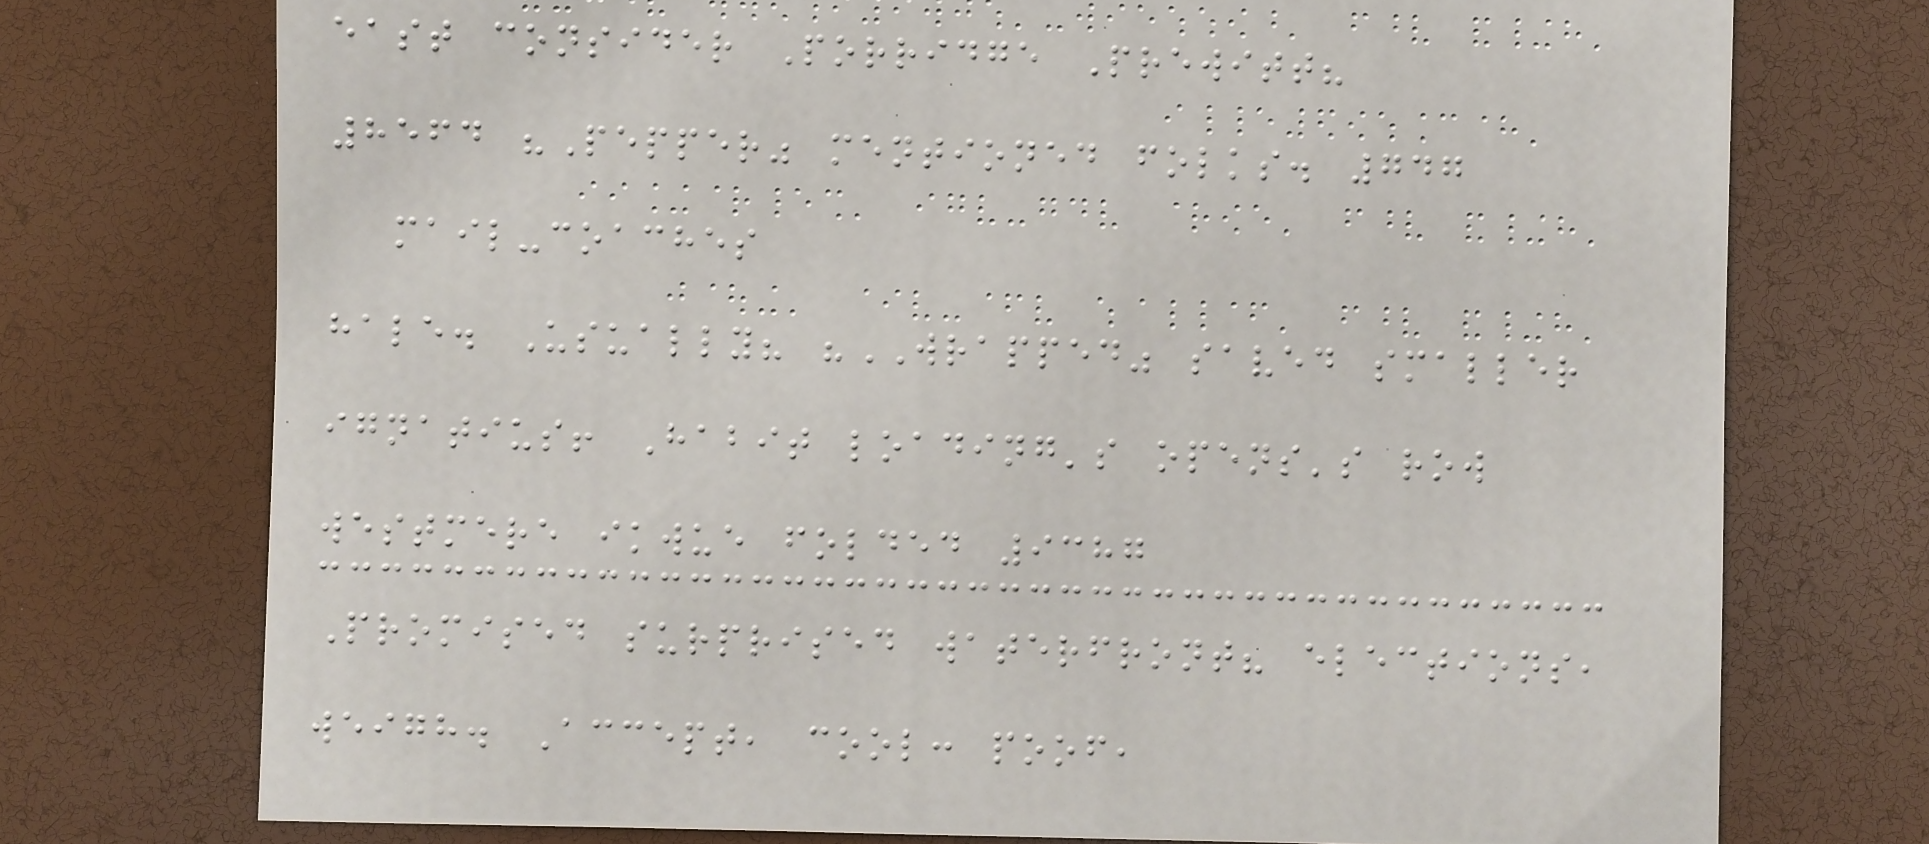east consider Porridge Prewitt?
8564 "Pepper" mentioned folks. 747
mail-coaches
hale. Usually? "WRAPPED" saved smaller
ignatius! Habit loading's opens's row
westmere ikwue folded 9387
Promised surprised waterfront? elections,
weigh. Accept, cool: poof,
